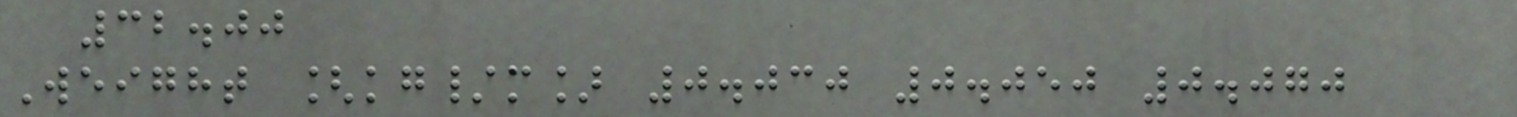32.00
Weight [kg/m] 0.030 0.050 0.070
